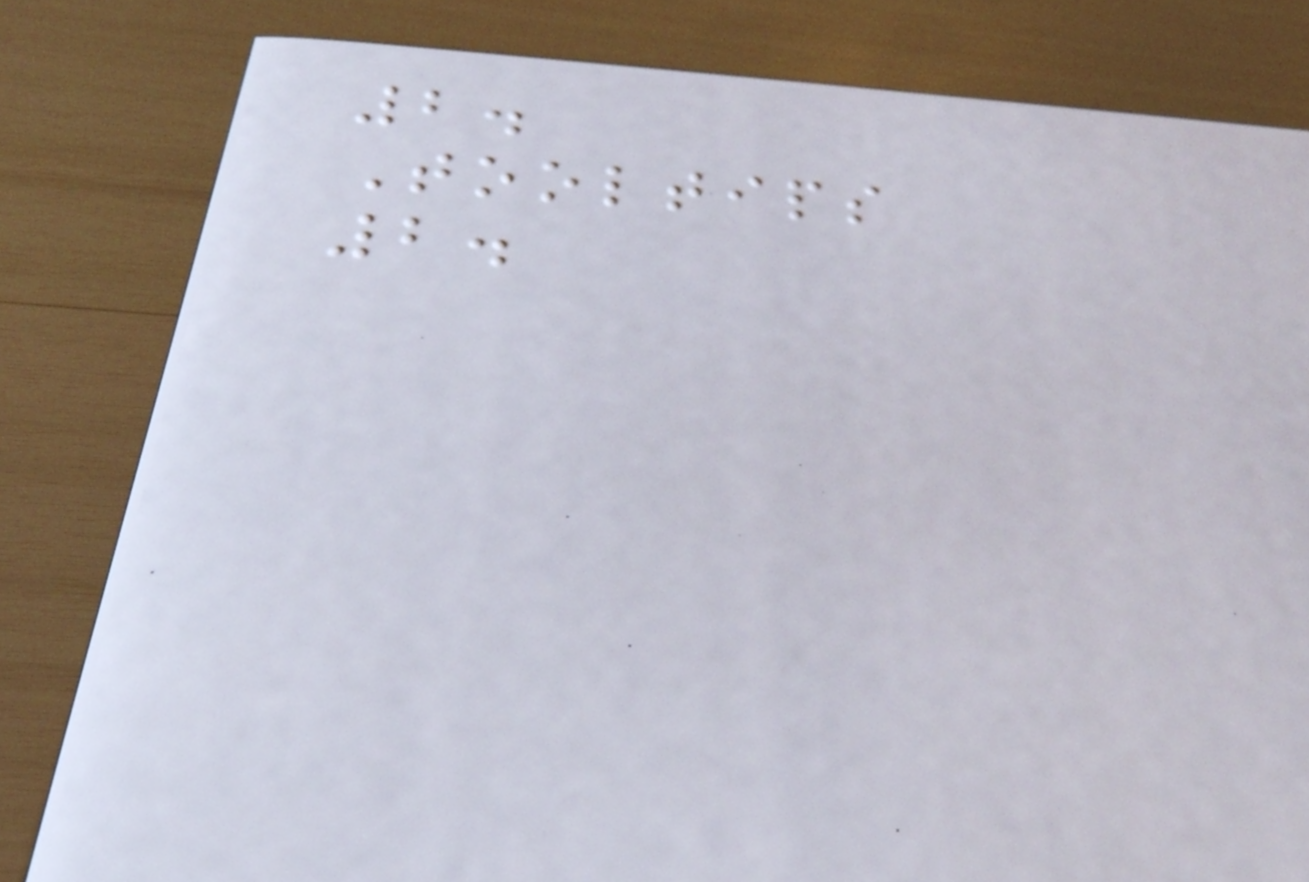2.
Tooltips
2.
